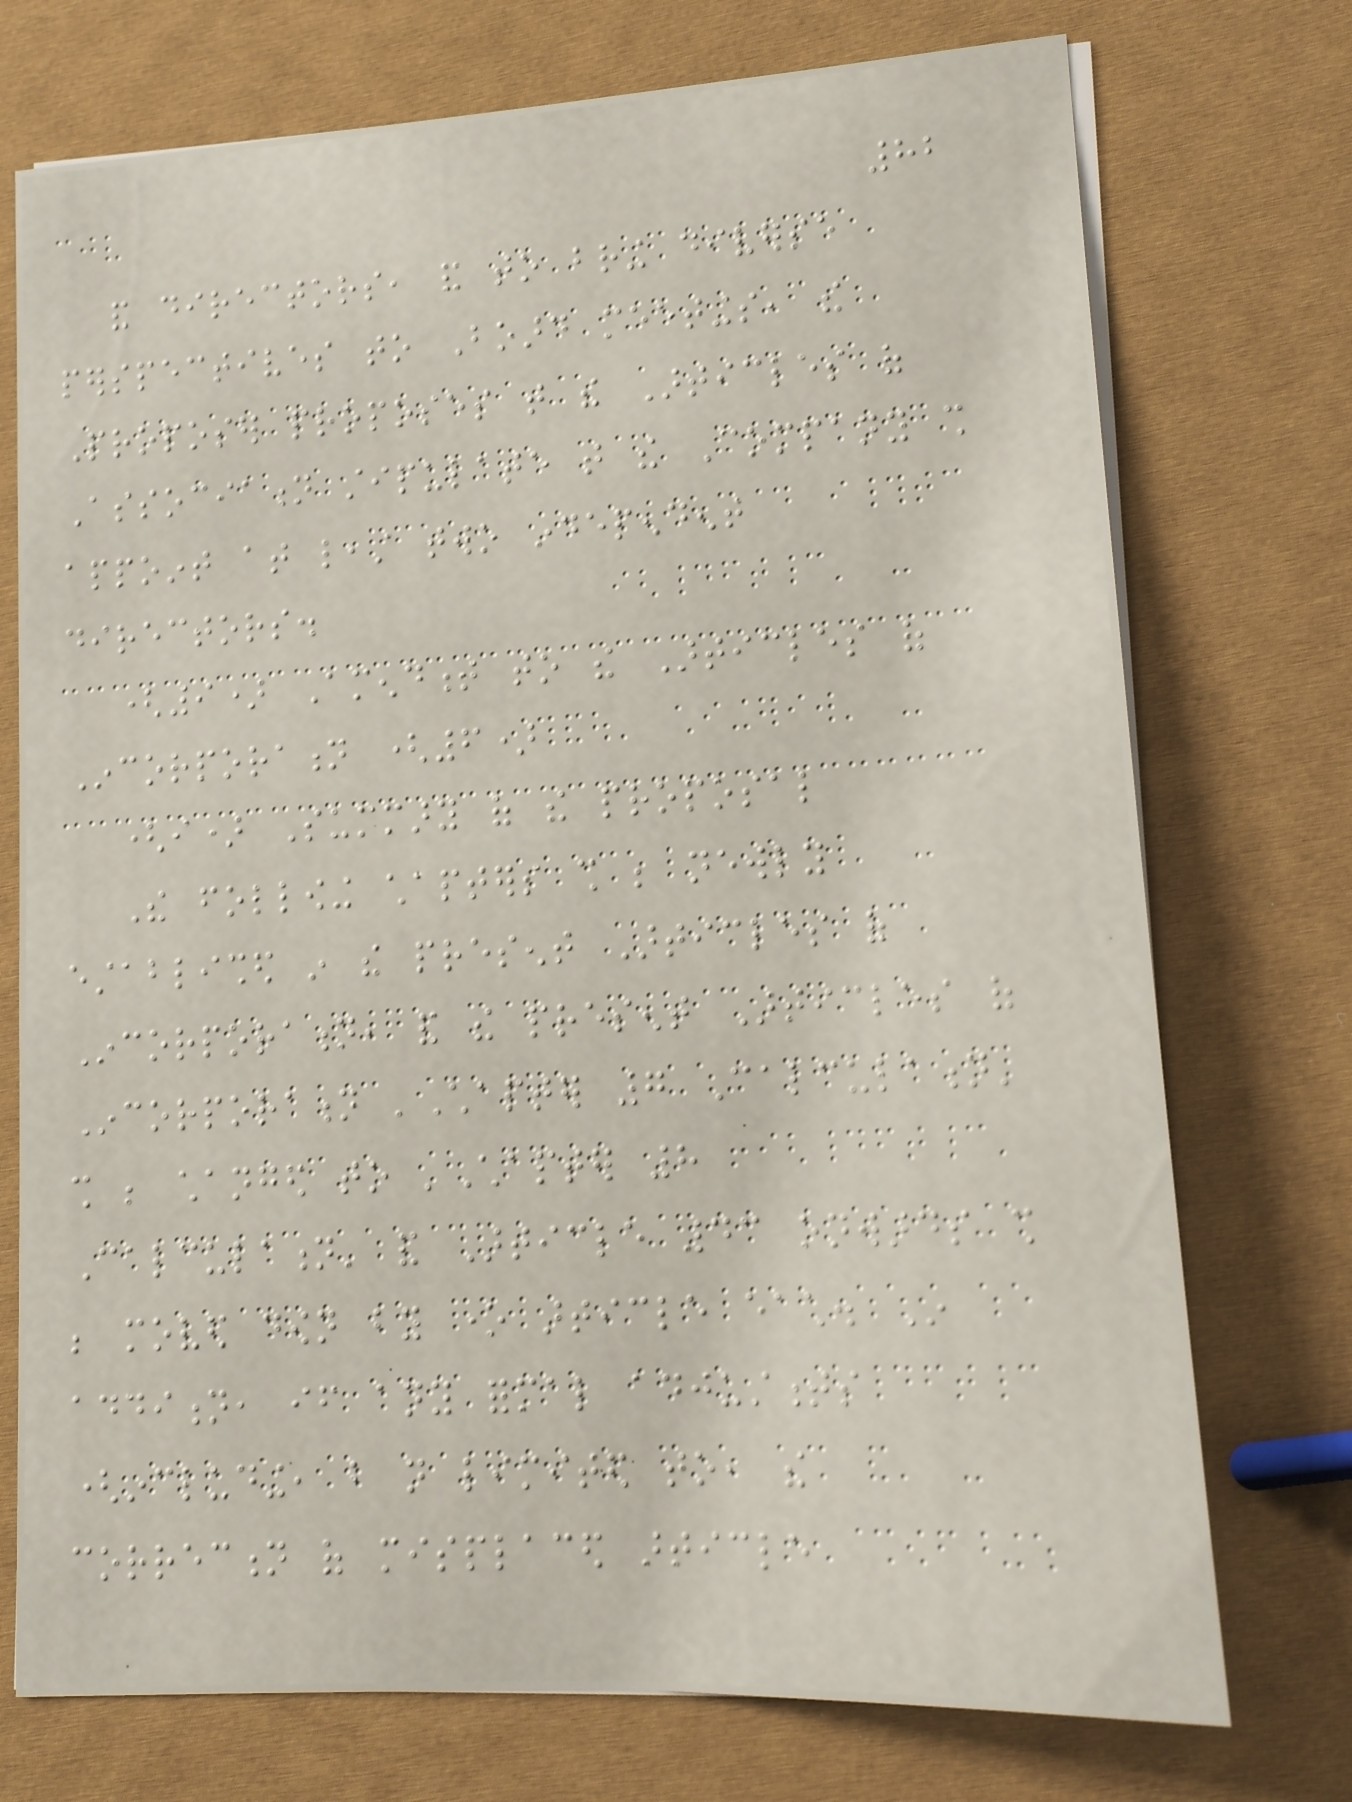82
and directors, and to bring diverse
perspectives to Board meetings, the
Proposer proposes that the Articles of
Association stipulate that the Company shall
appoint at least two independent
directors.
(9) Amendment to the Articles of
Incorporation (6)
(i) Summary of the proposal
The following chapters shall be newly
established in the present Articles of
Incorporation, and the present Articles of
Incorporation 'Chapter 7 Calculation'
shall be changed to 'Chapter 8
Calculation' and Article 43 onwards shall
be moved down by one article each. In
addition, if any formal adjustments
(including, but not limited to, the
correction of misplaced article
